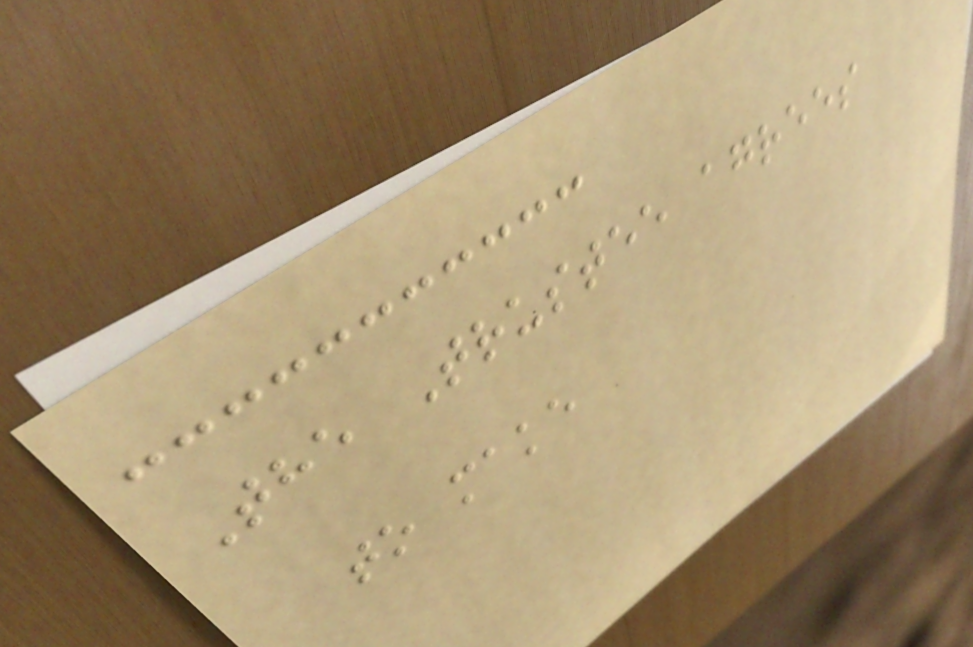The Trustee agrees
to make
